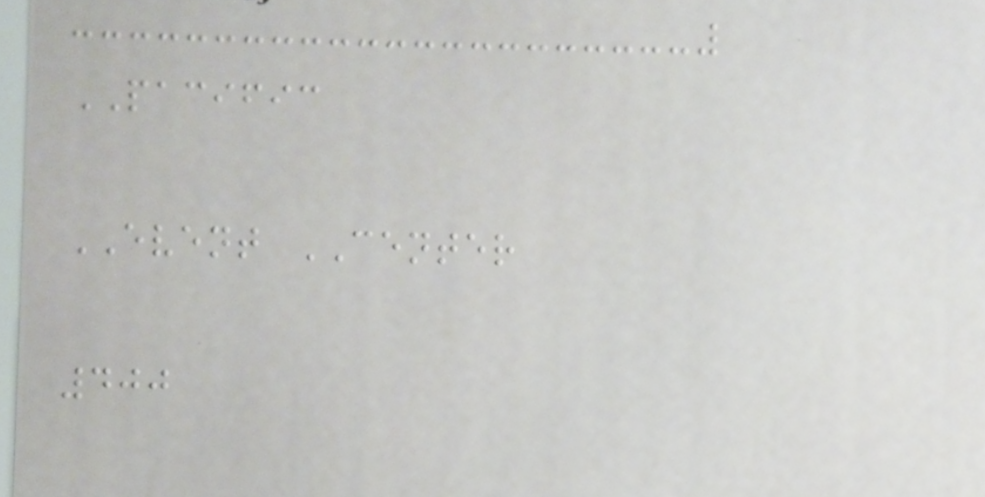PACIFIC
EVENT CENTER
400
